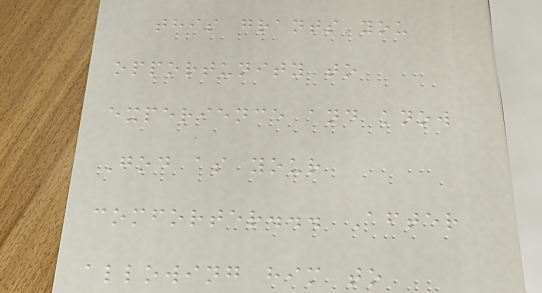this grants you
opportunity to
experience and know
God as your
comforter... After
allowing him to
